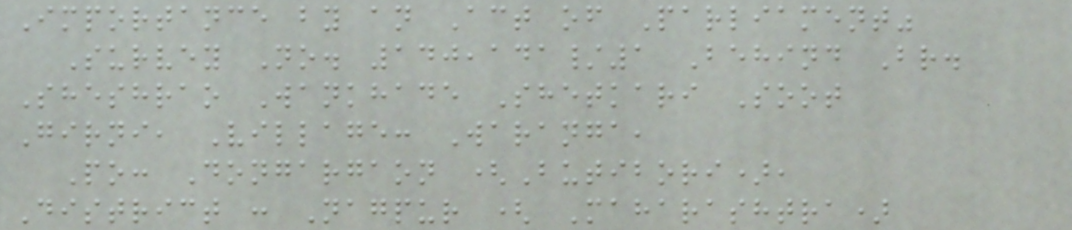Importance by an Act of Parliament"
Survey No. 140,141/1 Behind Br.
Sheshrao Wankhade Shetkari Soot
Girni, Village: Waranga,
Po: Dongargaon (Butibori),
District : Nagpur ( Maharashtra)
